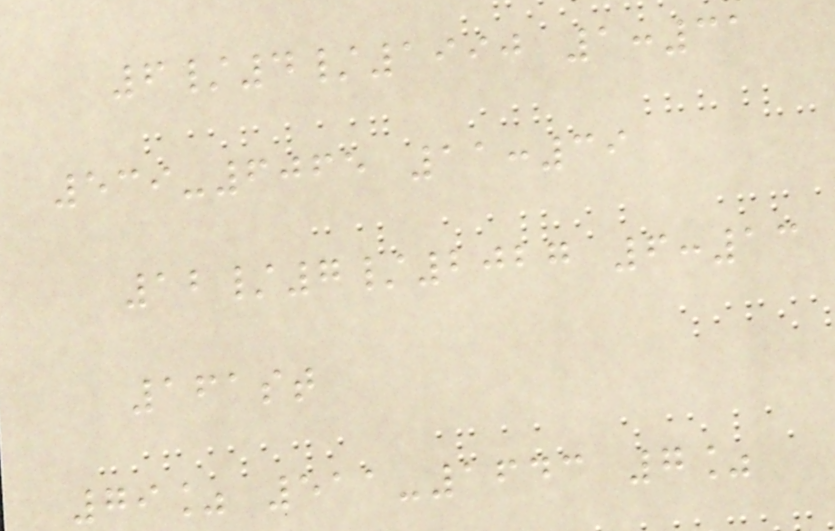6/4/1990 1:31
539-6065 11:39
12/7/2027 6:13
161st
79% 511-1643 7%
